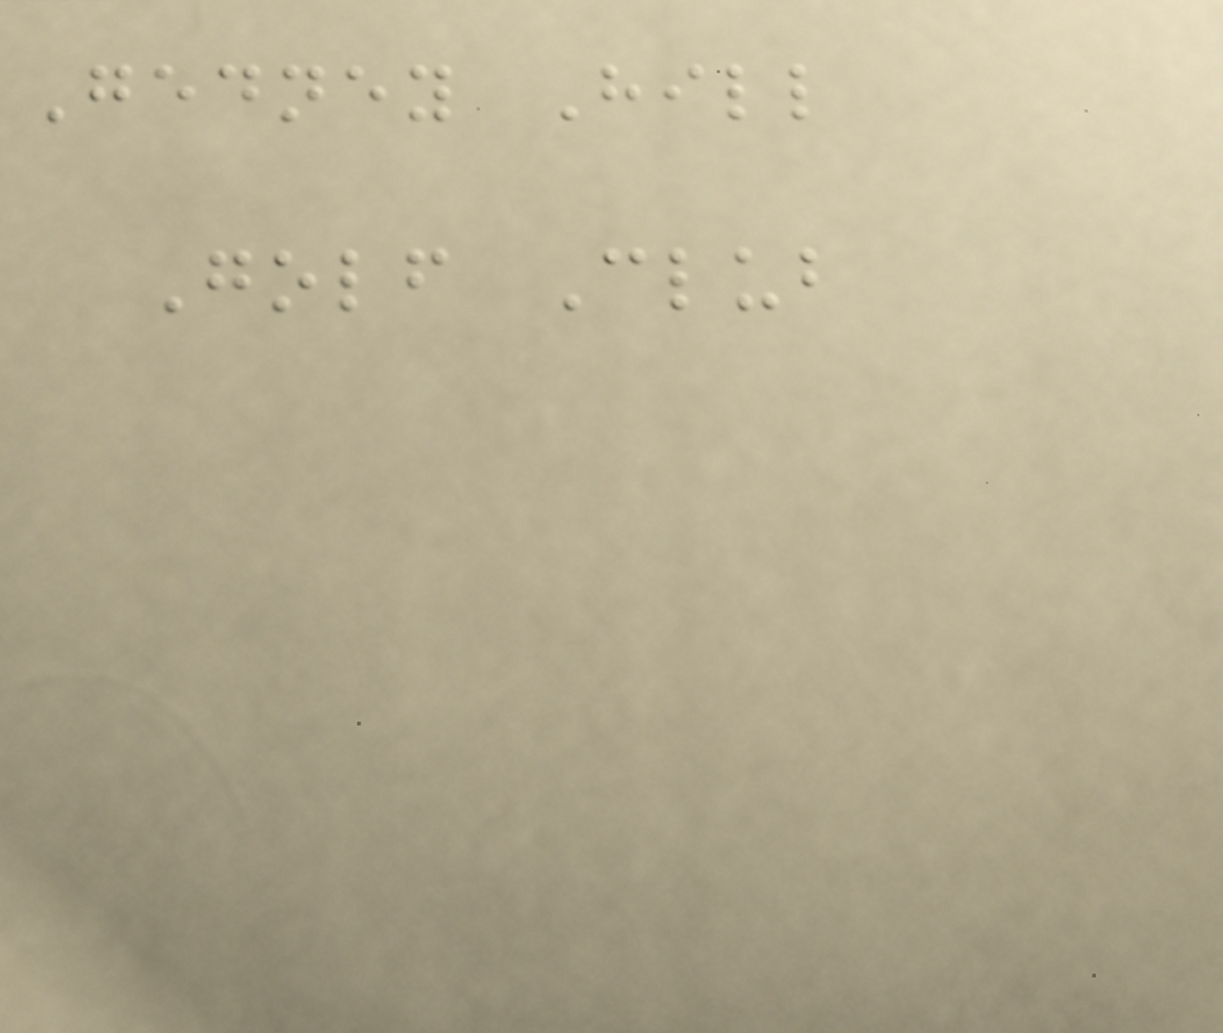Gedney Hill
Golf Club
